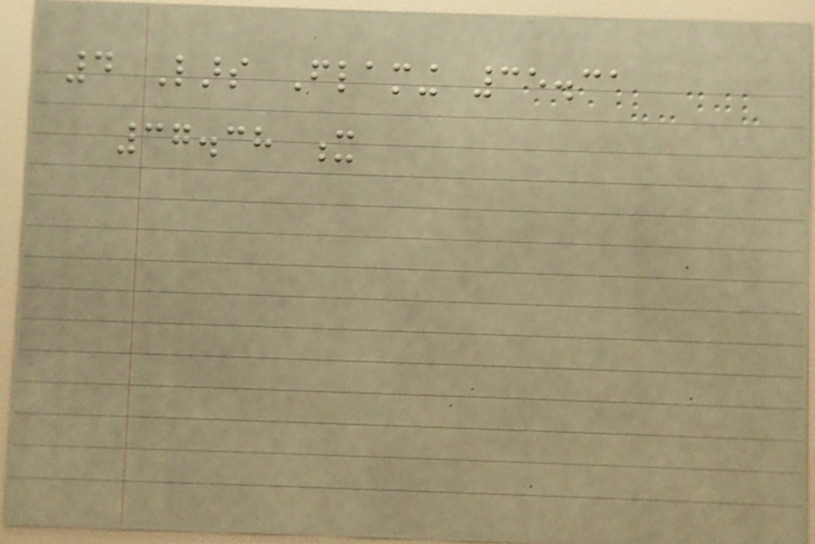4 Lars Flaming 35.31
37.38 x
